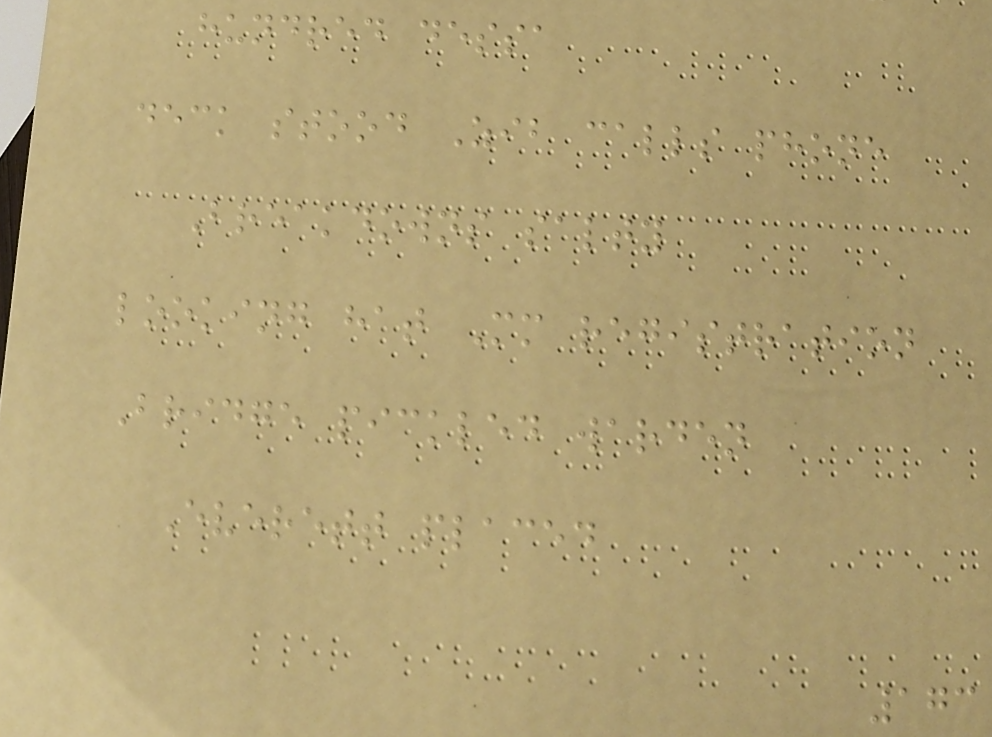hundred dessa
deck stood Zib calls phone
Breakdowns salty
looking hat Mm registration
Bridge pickled warden
Everett placed
173
